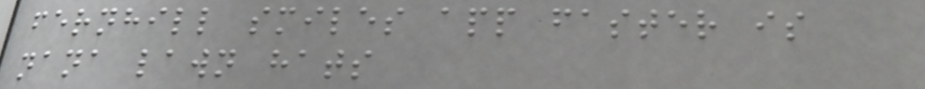fernhill smiles app faster is
nana lawn hats
